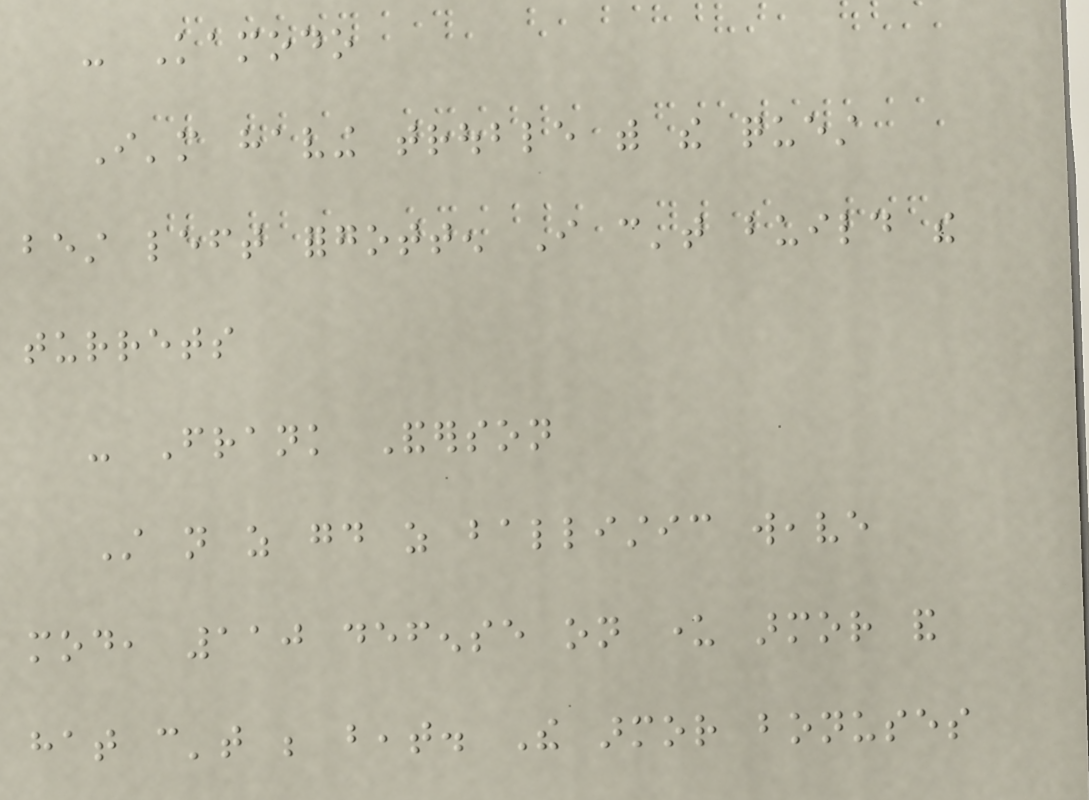- Kamodo
I'm having trouble with the quest
best left forgotten I can't build the
turrets
- Frank Anderson
Still not as good as ballistic weave
mod, 110 defense on under armor and
hat can't be beat. The armor bonuses
